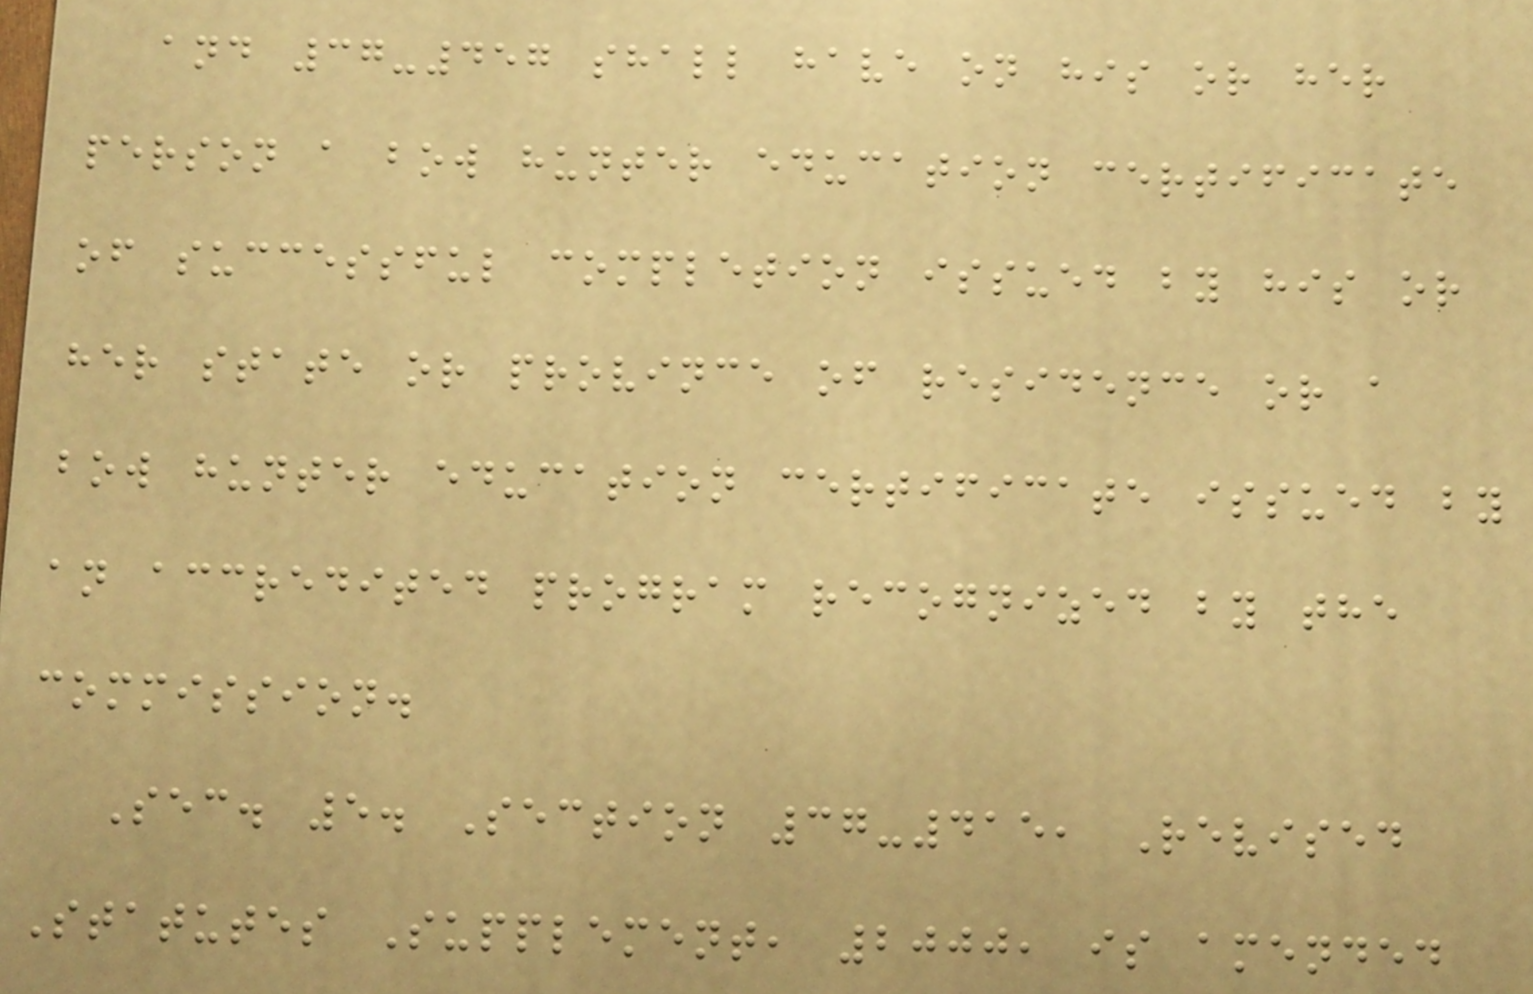and 37-457 shall have on his or her
person a bow hunter education certificate
of successful completion issued by his or
her state or province of residence or a
bow hunter education certificate issued by
an accredited program recognized by the
commission.
Sec. 5. Section 37-415, Revised
Statutes Supplement, 2000, is amended
